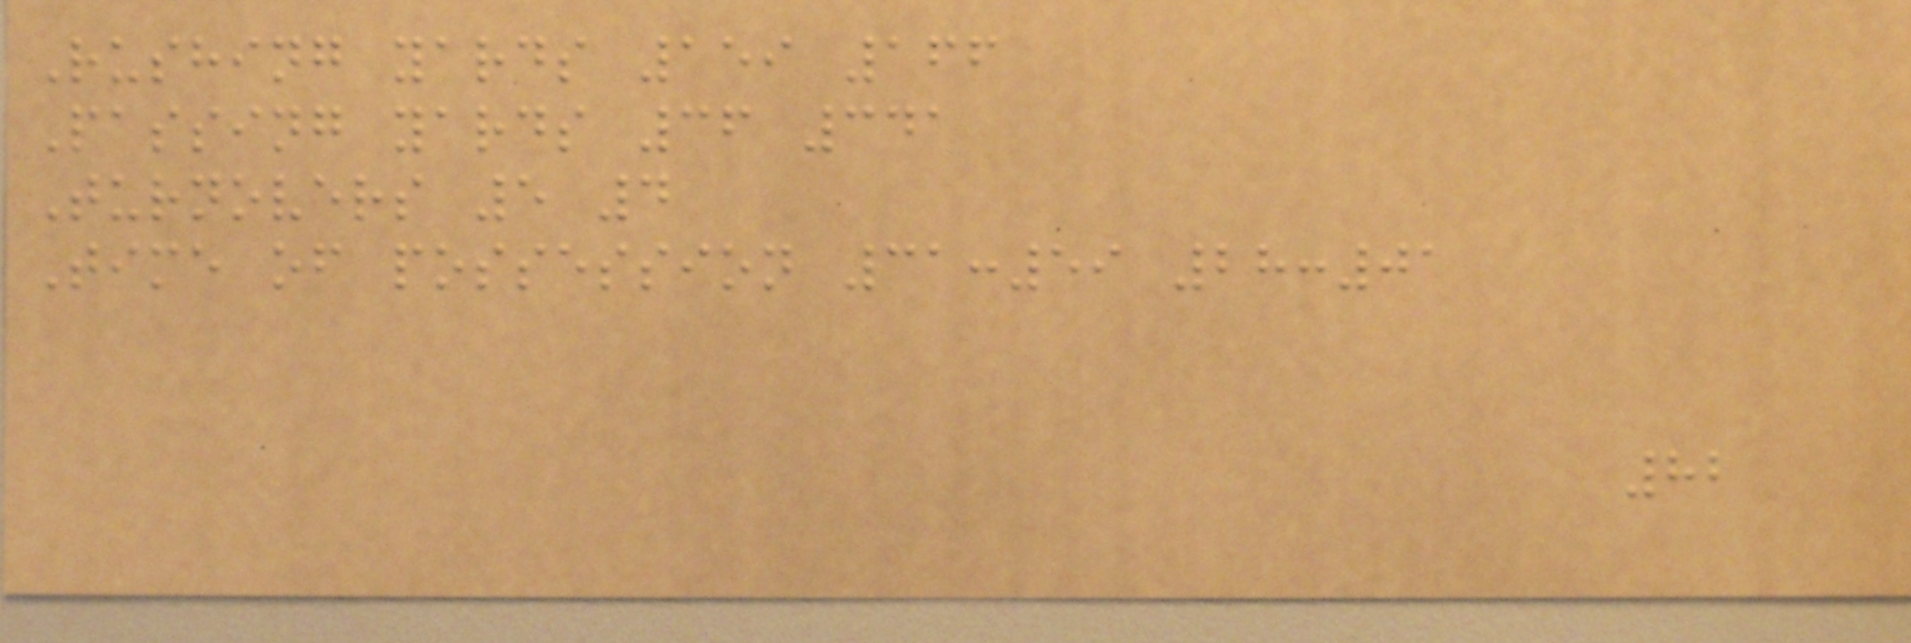Rushing yards 159 166
Passing yards 36 341
Turnovers 5 4
Time of possession 31:59 28:01
82
